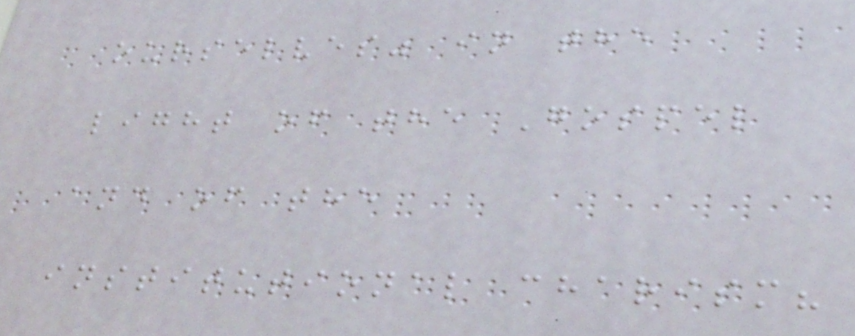ourselves" in the
light of the Gospel
and of the
institutional charism?
